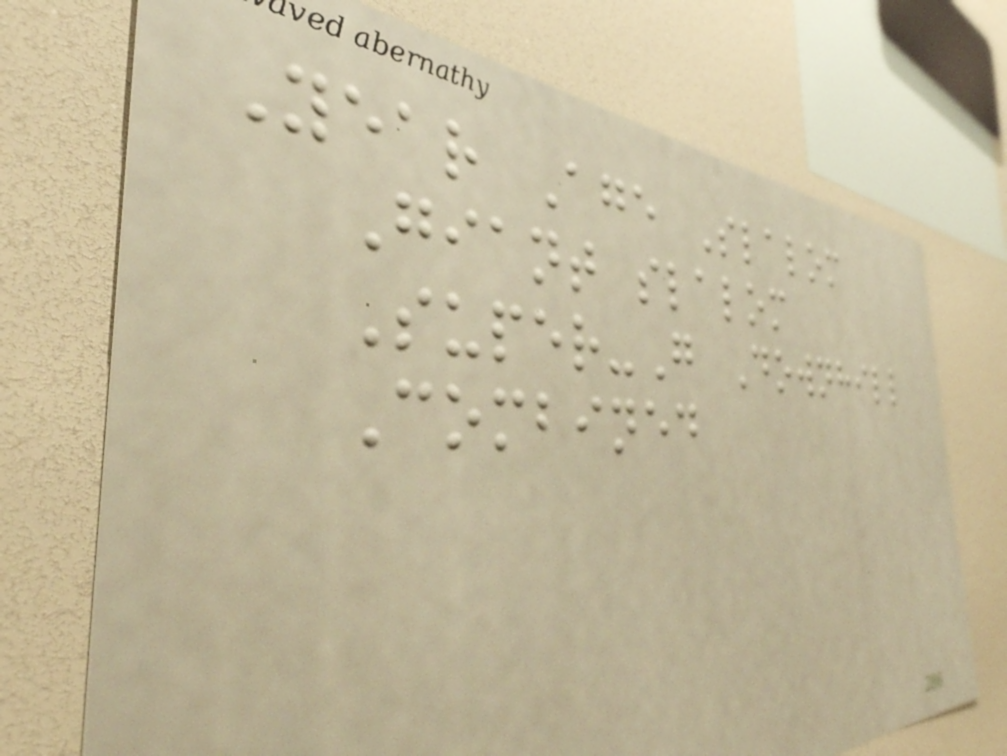Year Age Slalom
Giant slalom
Super-G Downhill
Combined
